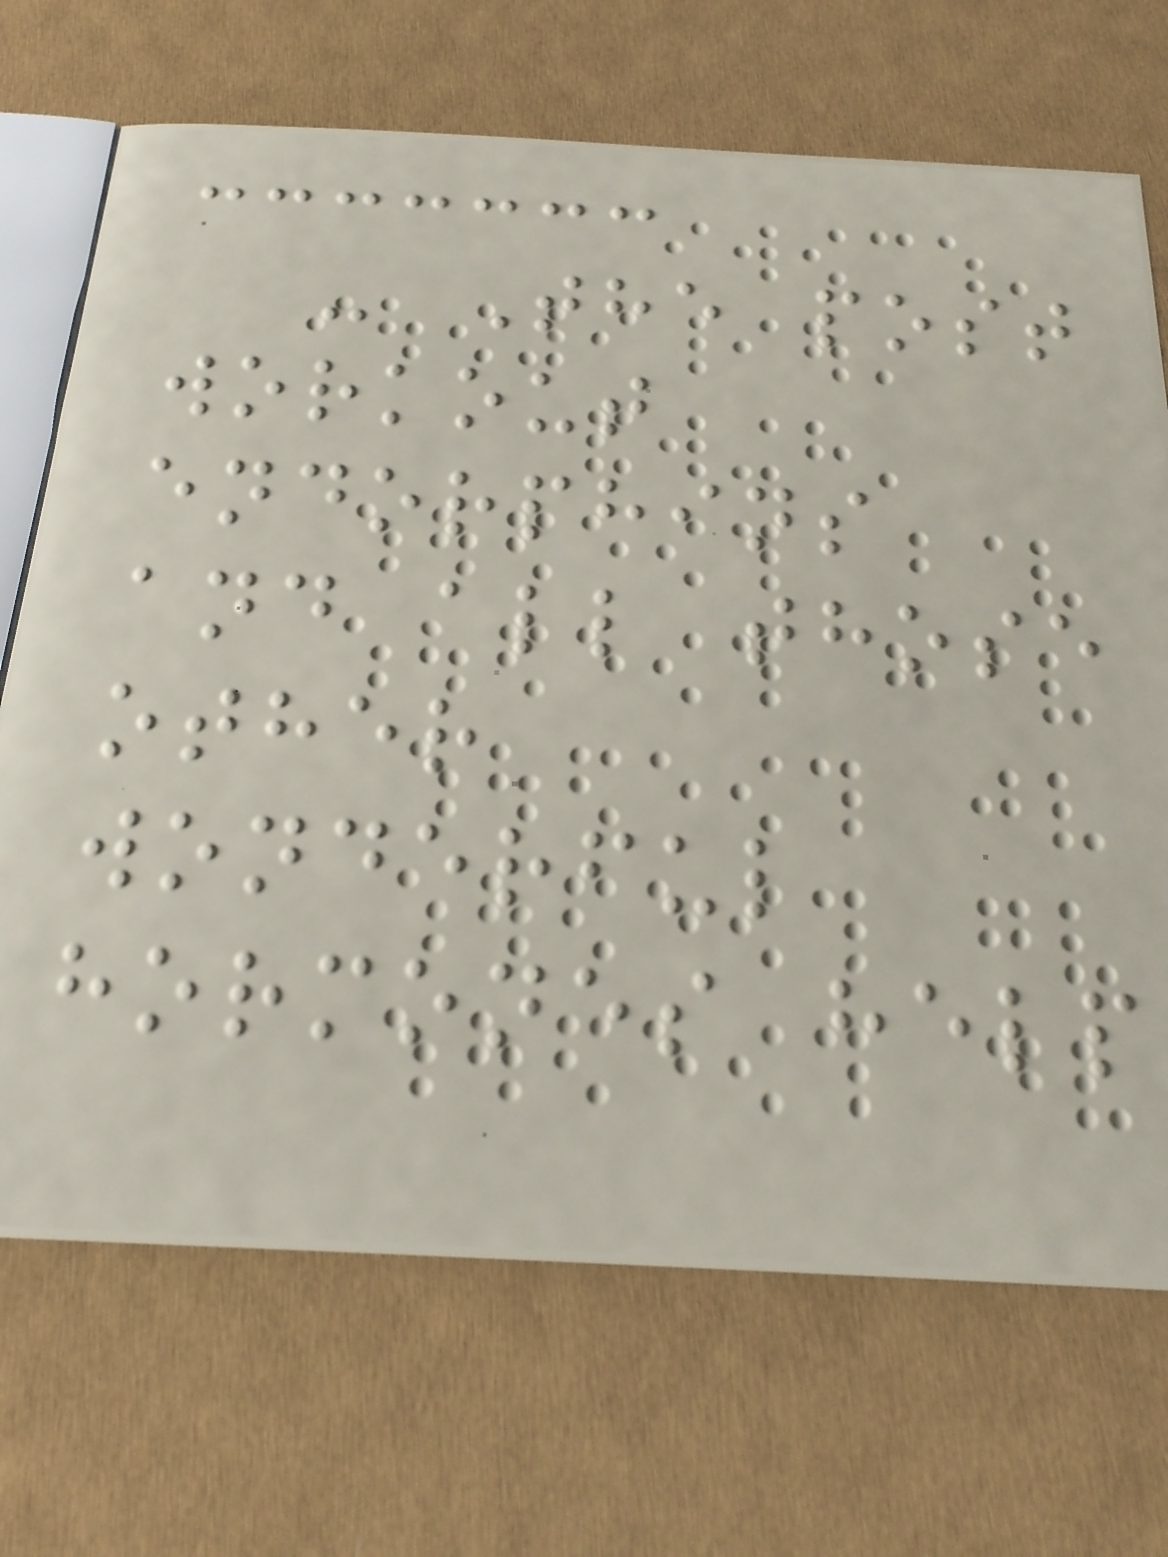- The post
workout
endorphins
and all those
other
wonderful
hormones help
